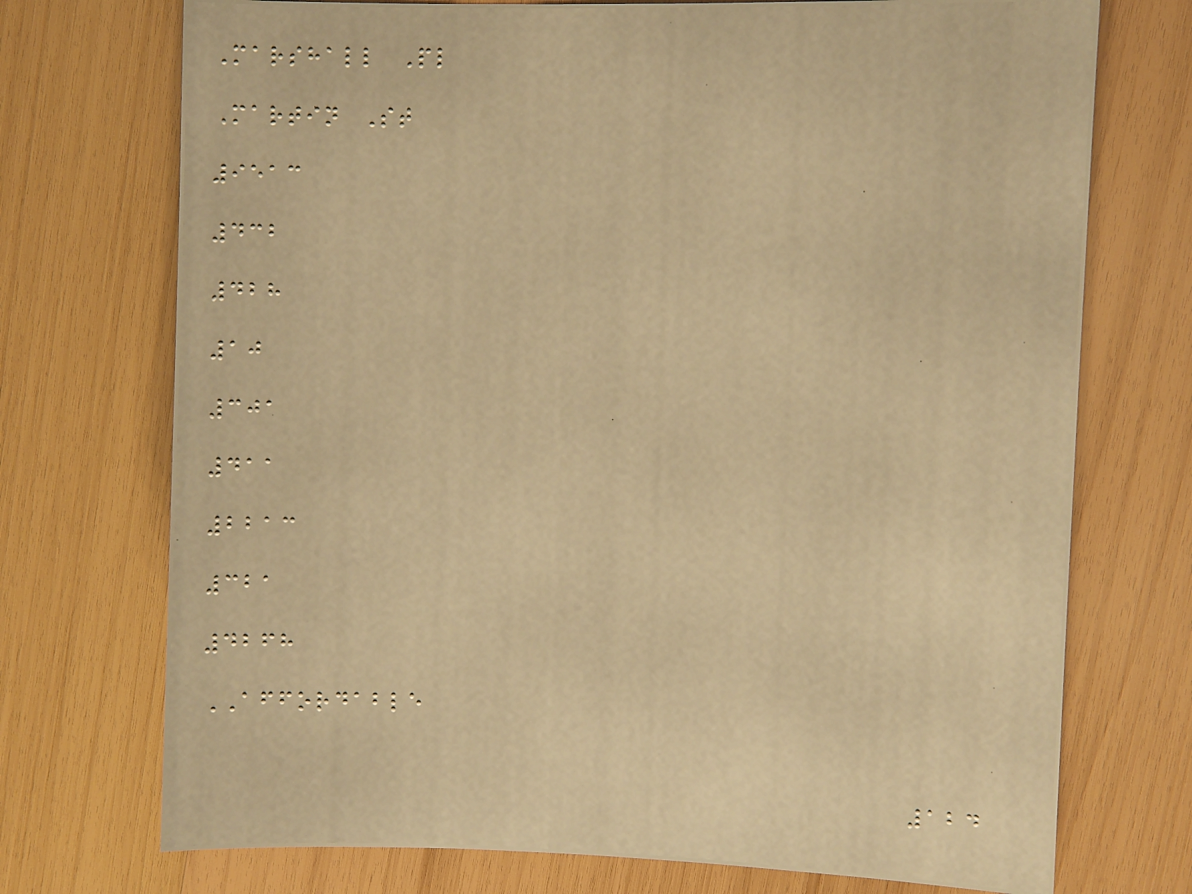Marshall Pl
Martin St
9513
432
428
10
301
411
2213
321
4268
AFFORDABLE
124
